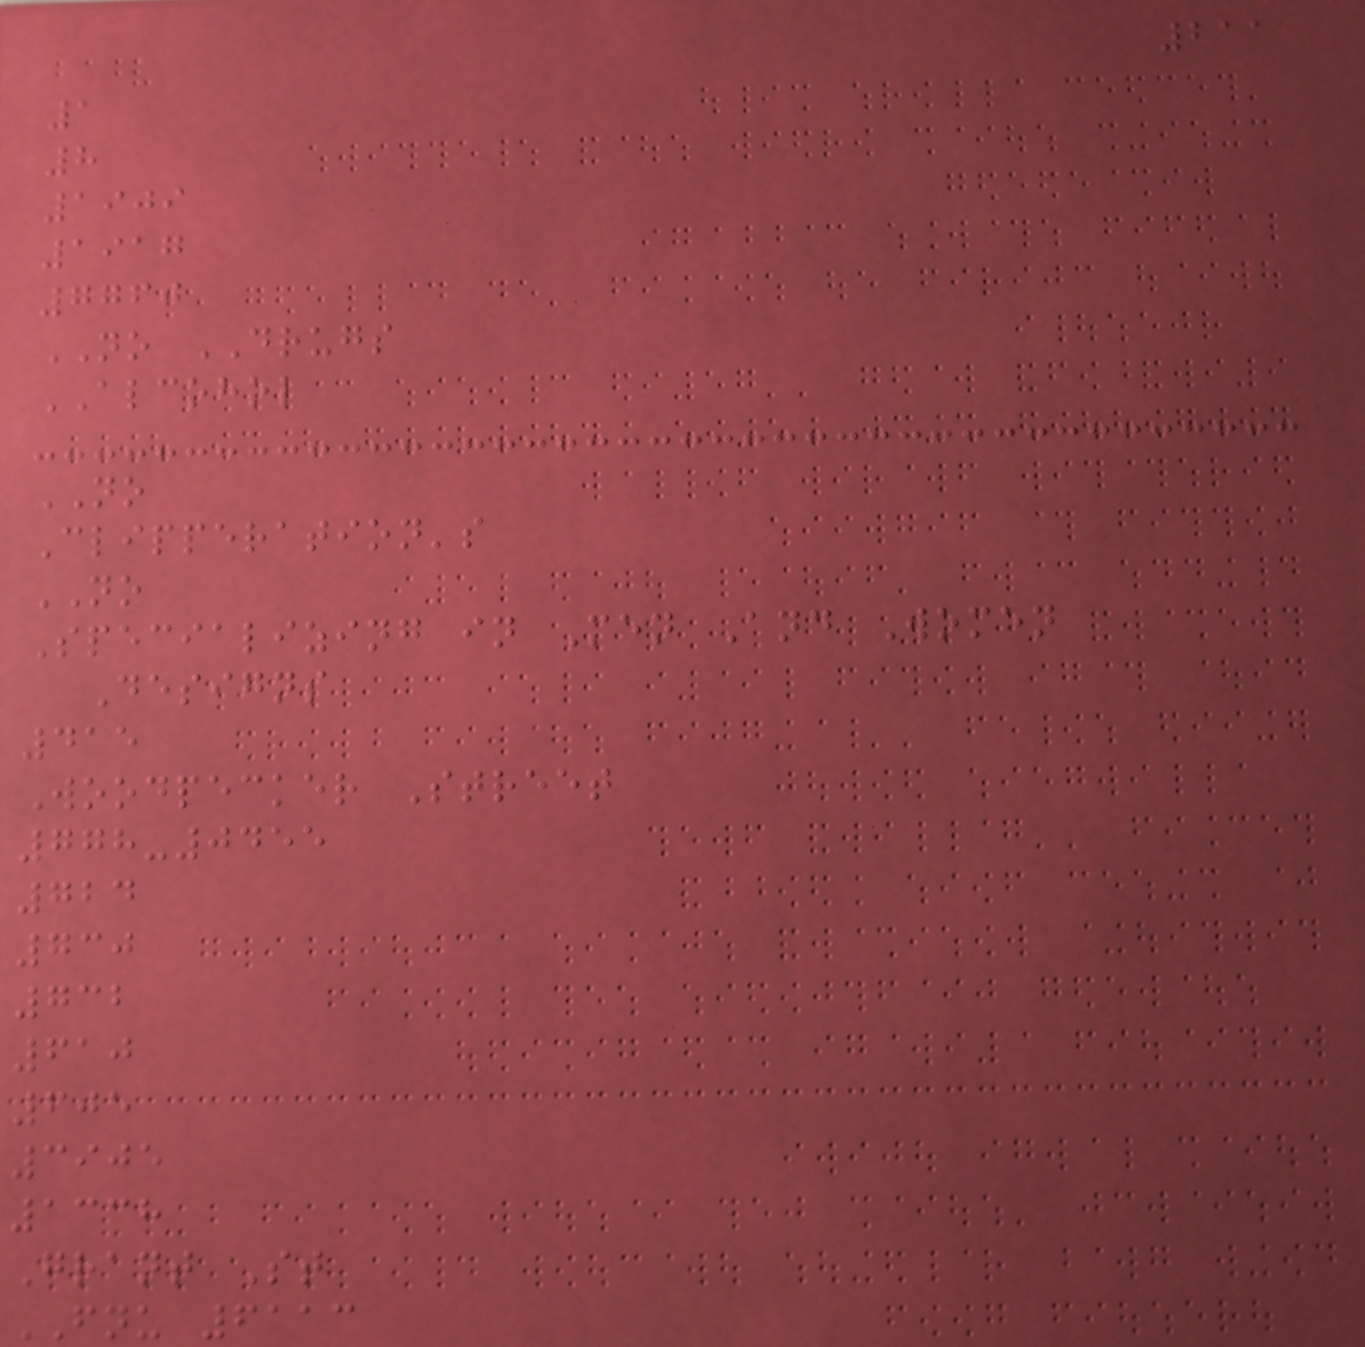211
1
8
1909
1917
7760
NO DRUGS
ALCOHOL
NO
Clipperation's
NO
Specializing in Men And Women
Designs
415
Woodpecker Street
778-0455
724
730
732
610
605
3905
1338
Grant St
FNU 6113
